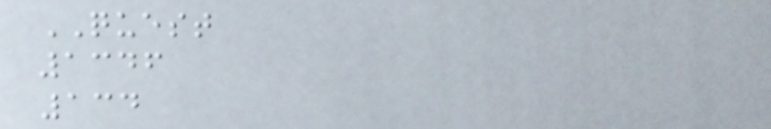QUEST
1346
134
